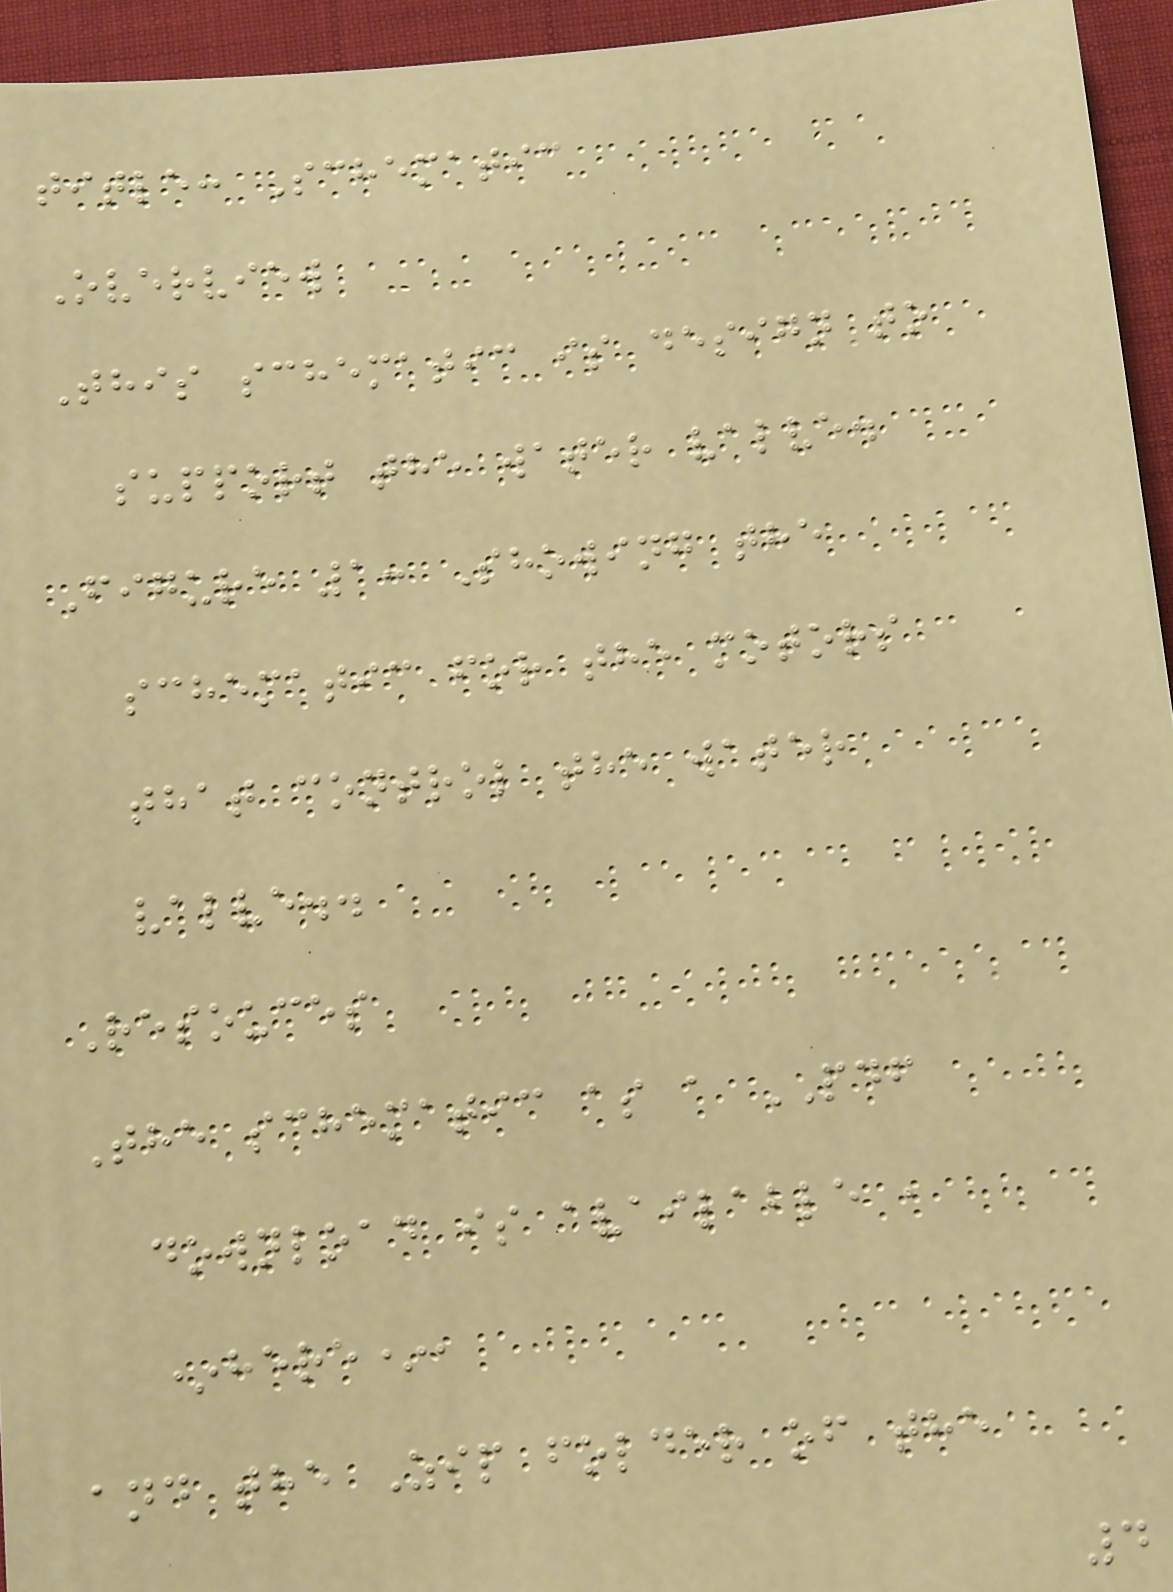title: Schematic
Overview
This schematic is design to
support the water valve.
Figure 1: Showing the
schematic for the motors
that control the water
valve..
Resouces
The schematic as a PDF
download is available ,
*here*,
and the Zip folder of the
4
